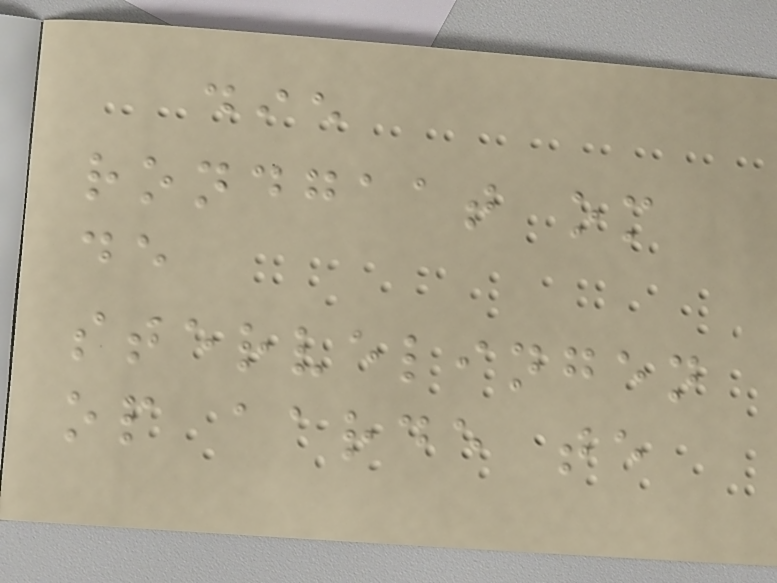die
rondgaat om
de
stervelingen
op aarde te
